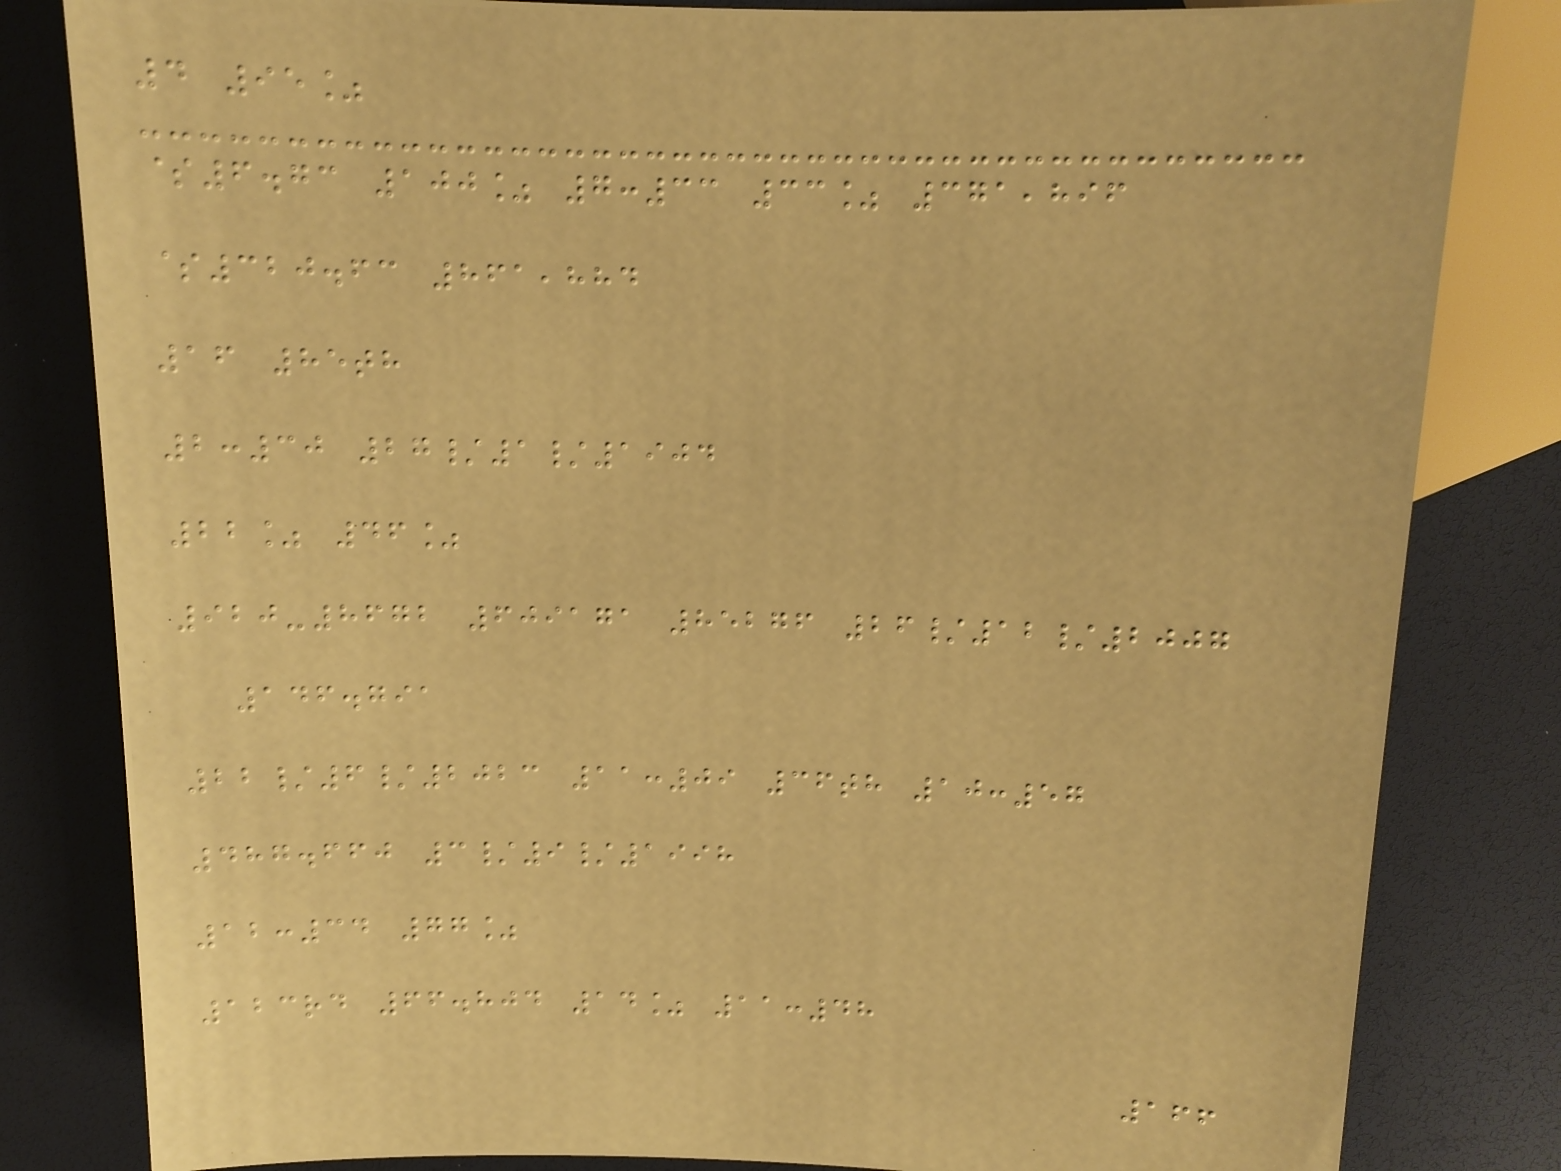4 95%
$6.73 100% 7:33 33% 371,896
$320.63 861,884
16 85th
2:30 27/1/1904
22% 46%
920-8672 609171 85276 26/12/2007
146.791
22/6/2023 11:09 36th 10:57
487.660 3/9/1998
12:34 77%
123rd 66.804 14% 11:48
166
